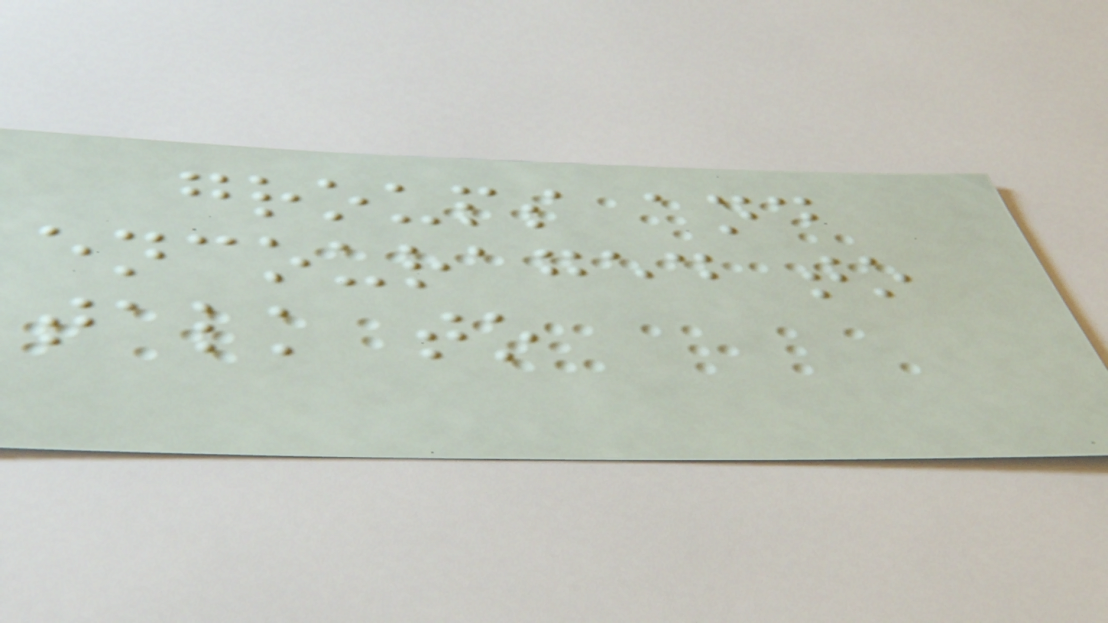groups and
encouraged to
talk to
